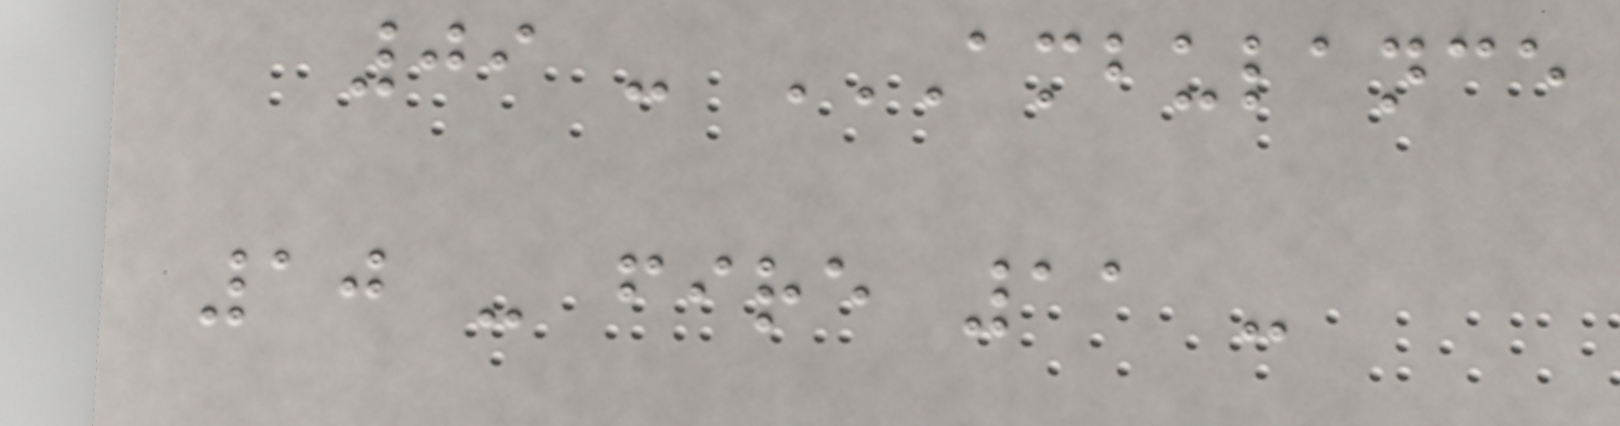09 - AMBULANCE
10 - FIRE 11 -
